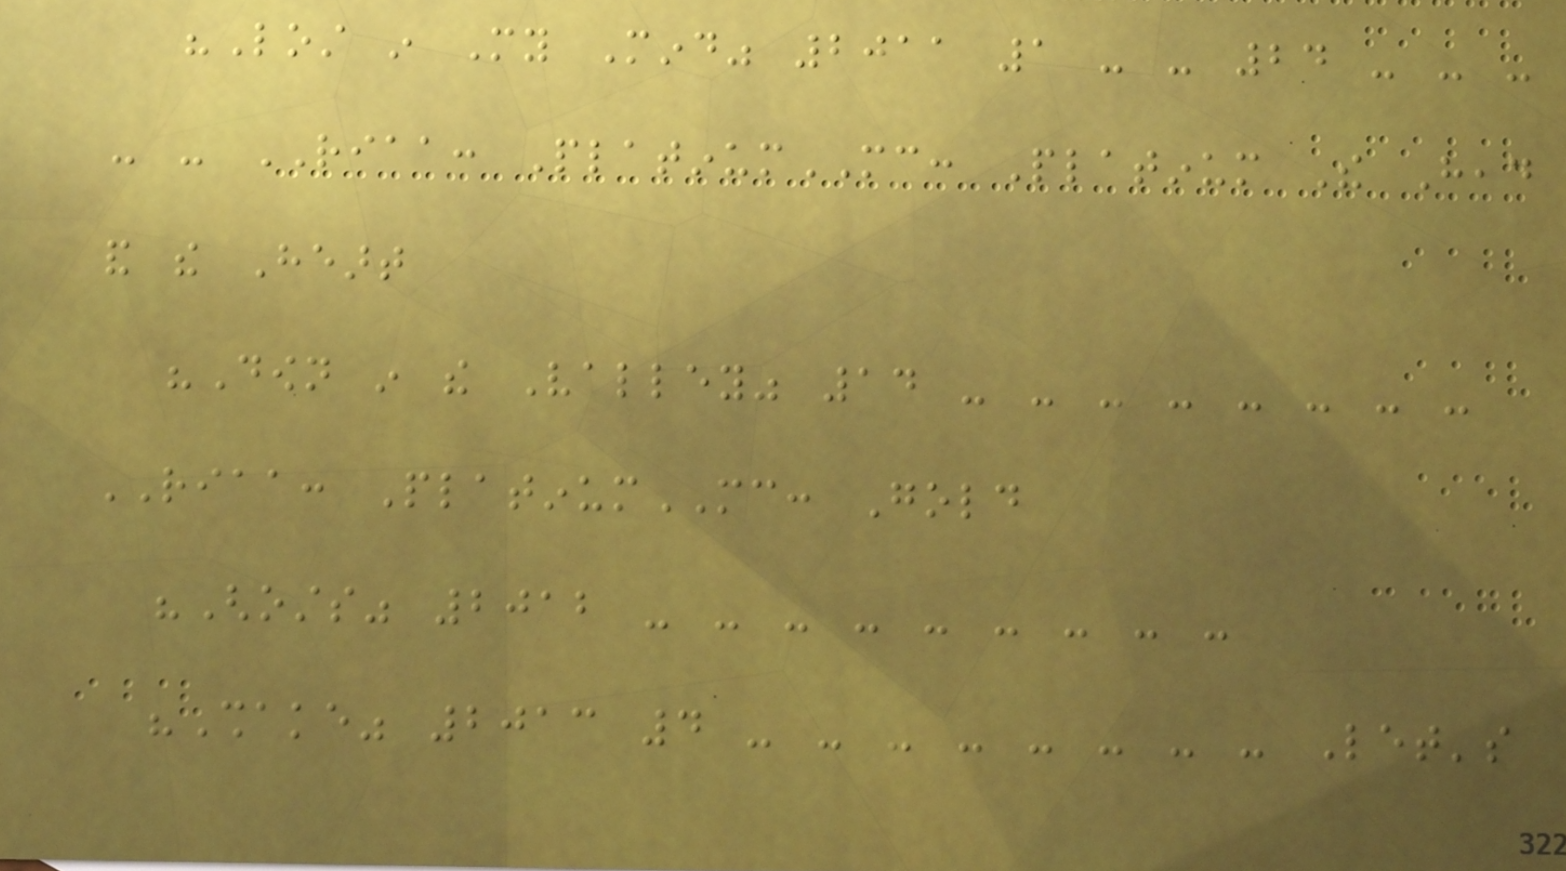"Lost in My Mind" 2011 1 - - 24 - - -
- - RIAA: PlatinumMC: Platinum The Head
and the Heart
"Down in the Valley" 14 - - - - - - - -
RIAA: PlatinumMC: Gold
"Ghosts" 2012 - - - - - - - - -
"Shake" 2013 4 - - - - - - - - Let's
